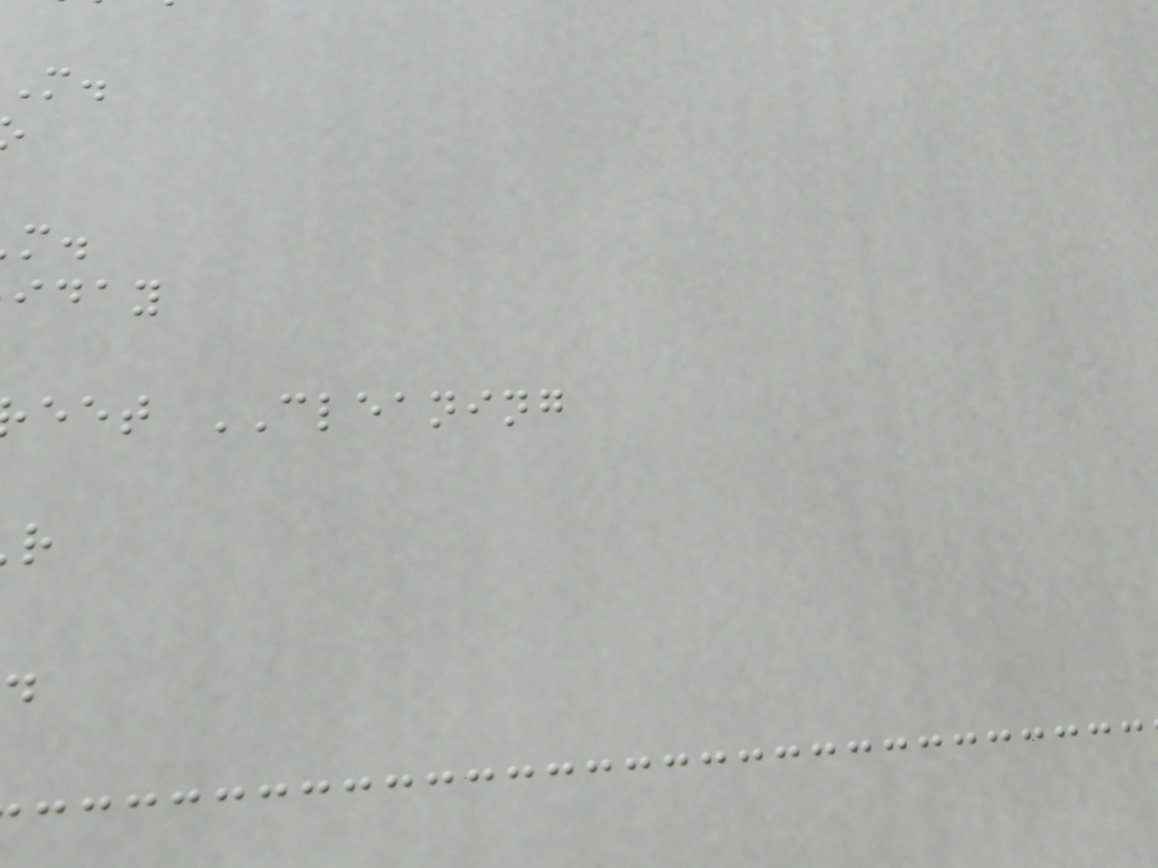iday
eet CLEANING
